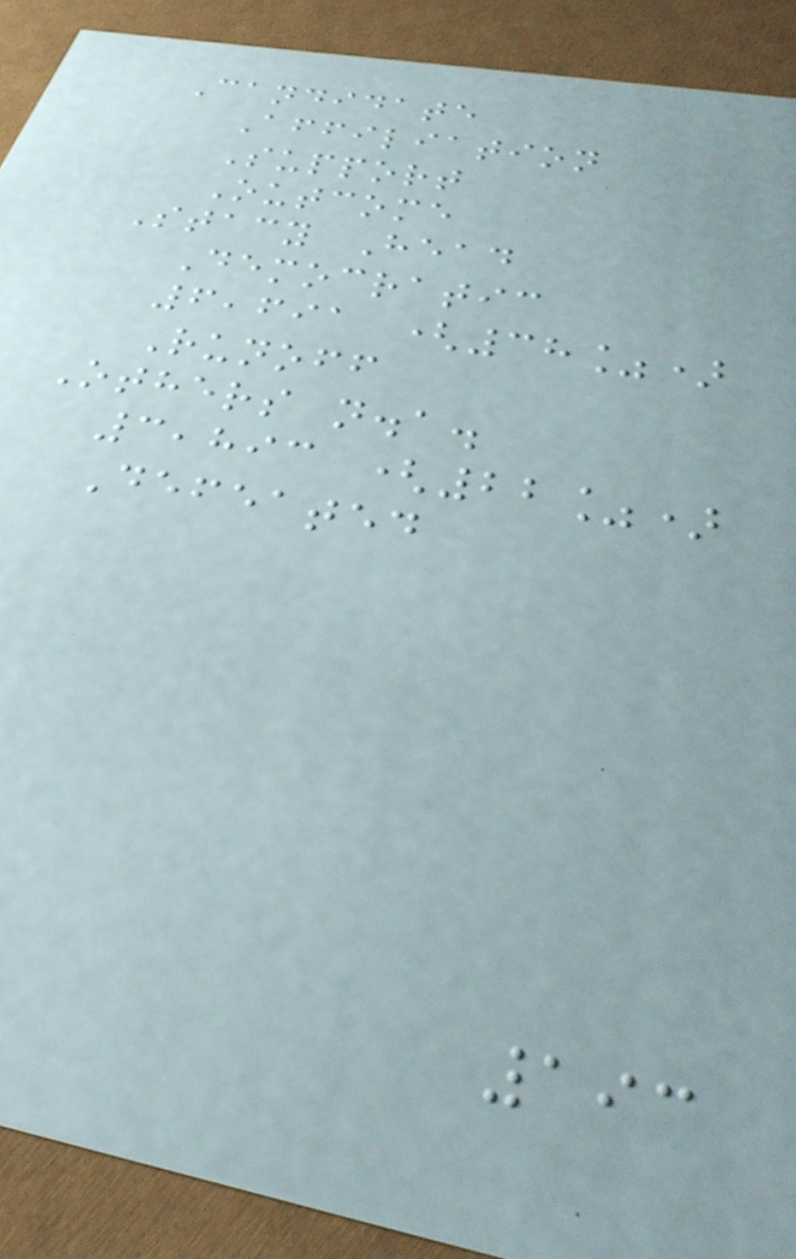Candidate
Affiliation
Support
Outcome
Stacy Head
Democratic
6,691 (38%)
Runoff
Others n.a.
3,893 (22%)
Defeated
193
